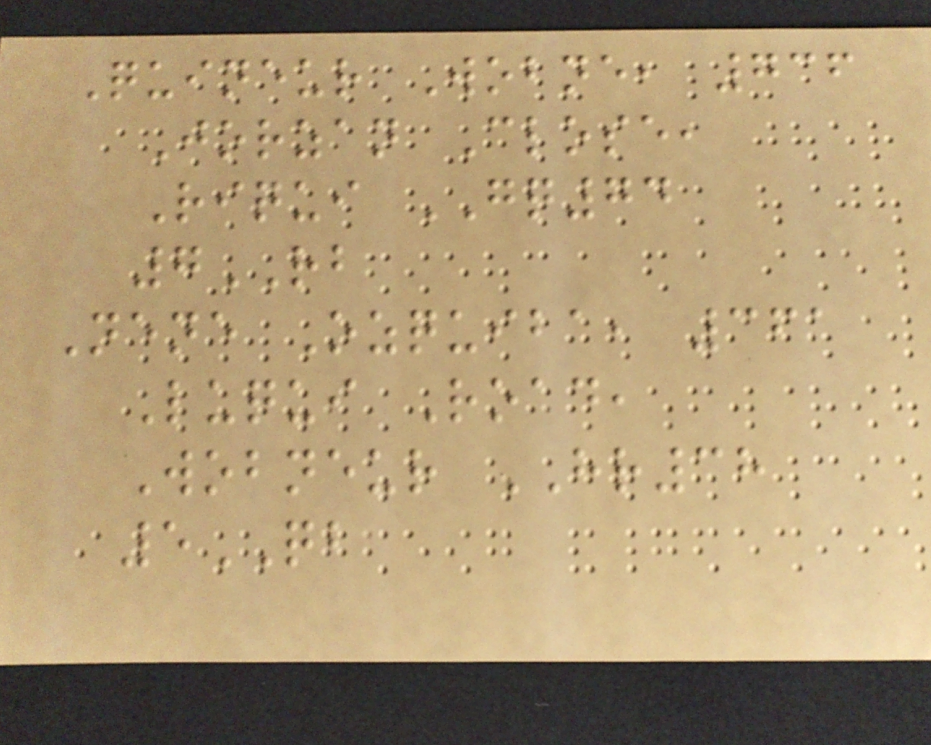Quineur Wobne, 736
Jorzan Close,
Riqui GQ74
7RB
Nene Ozquiba, 361
Luqui Road,
Wobneur HR38
5QB
